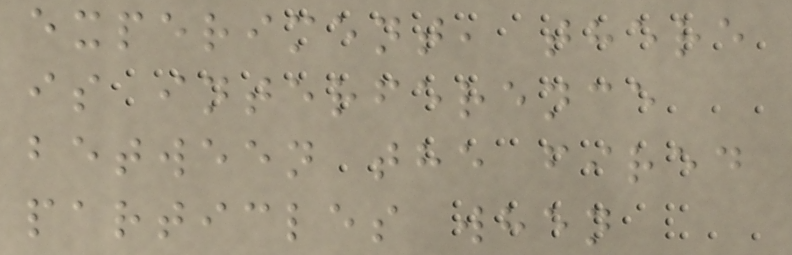experiment, there
is interference
between the fired
particles when
